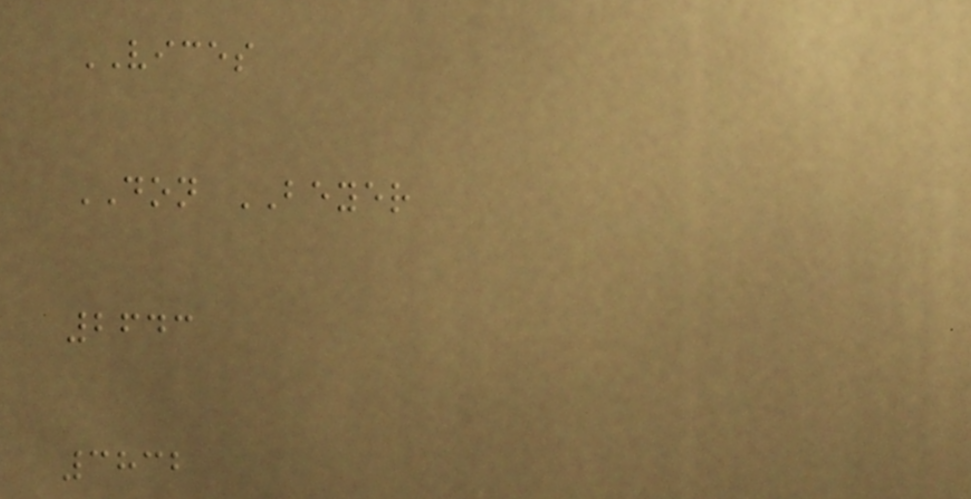VICES
DON BEYER
2643
3832
